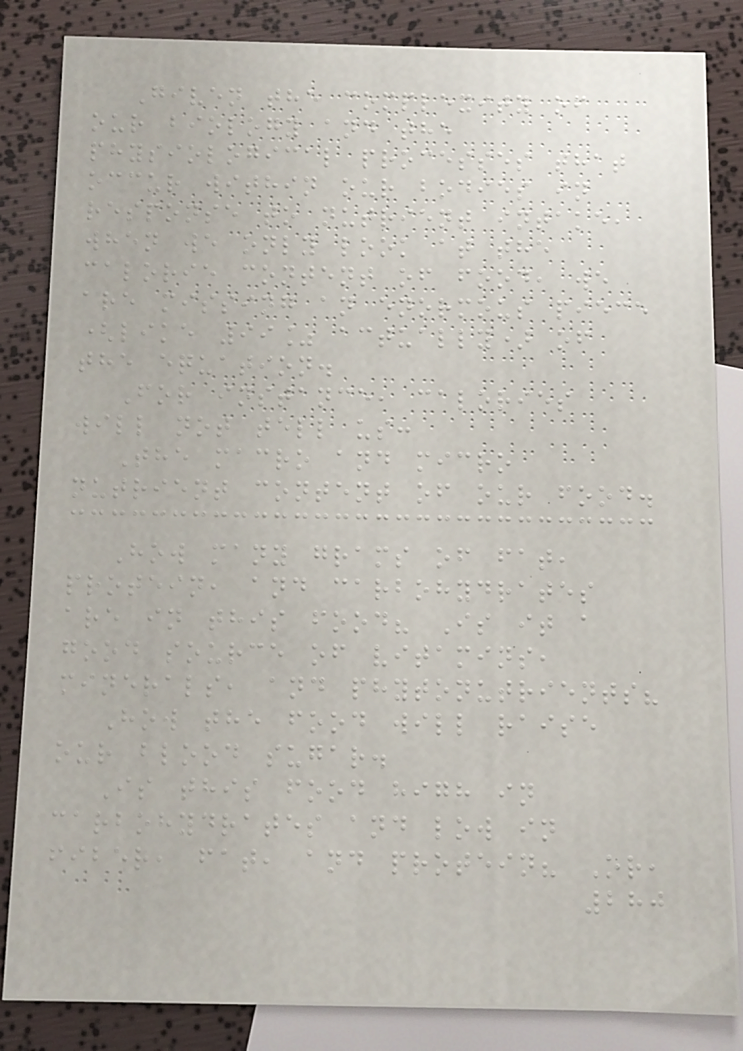Given the complexity of
our biology and the
physiological processes that
occur within our bodies in
response to nutrient intake,
when we only look at the
calorie content of food, we
are missing an enormous piece
(like 99% actually) of
the equation.
For instance, calories
will not tell us:
The macro and micro
nutrient content of our food.
How many grams of fat,
protein, and carbohydrates
are in this food? Is it a
good source of vitamins,
minerals, and phytonutrients?
How the food will raise
our blood sugar.
Is this food high in
carbohydrates and low in
fiber, fat, and protein? Or,
280
